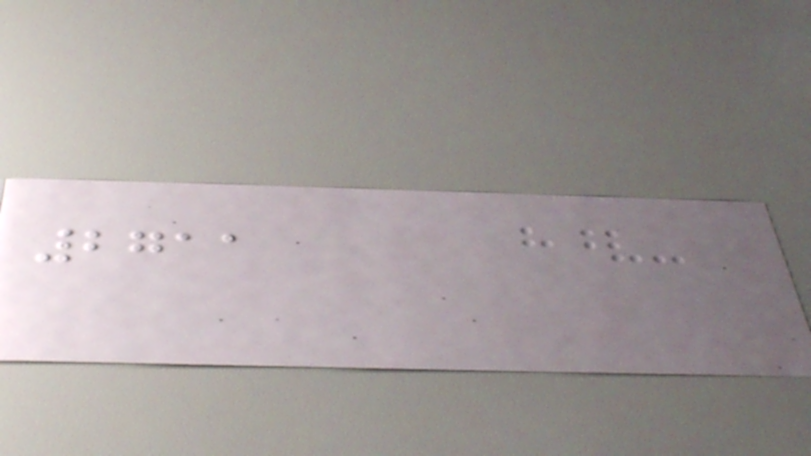2711
